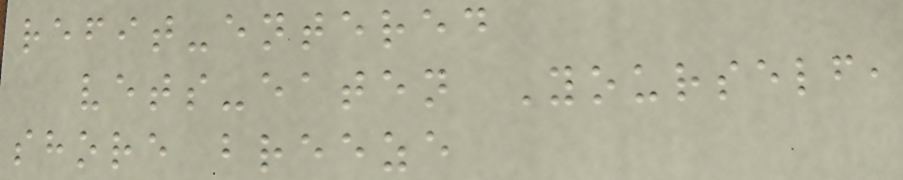refit-entered
vets-eaten Yourself,
shore breeze
